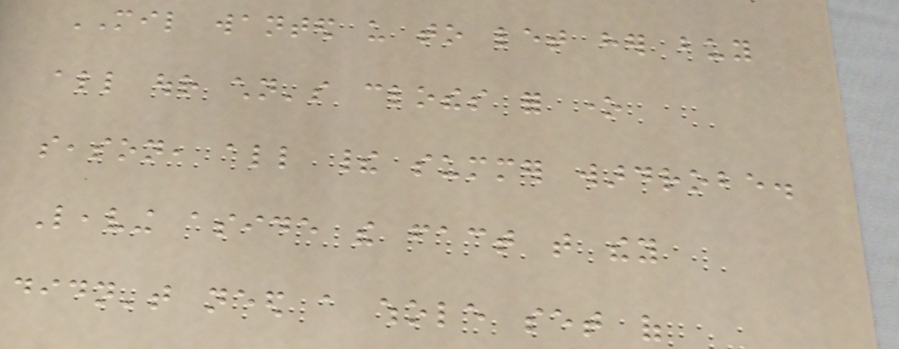MIL wanted us to let her buy
all our children's clothes for one
season, all their summer wardrobe.
Leaving aside the fact that they
didn't need a whole set of
